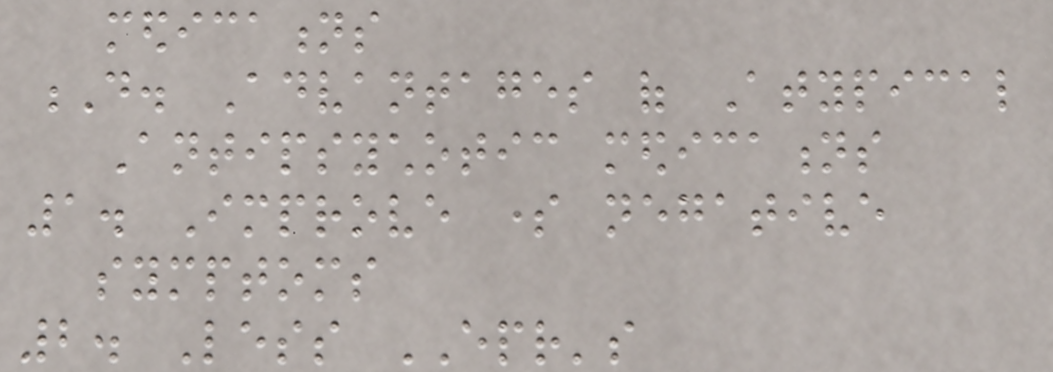medications
D. Advantages of Atypical
Antipsychotic medications
1. Improve some negative
symptoms
2. Less EPR's
